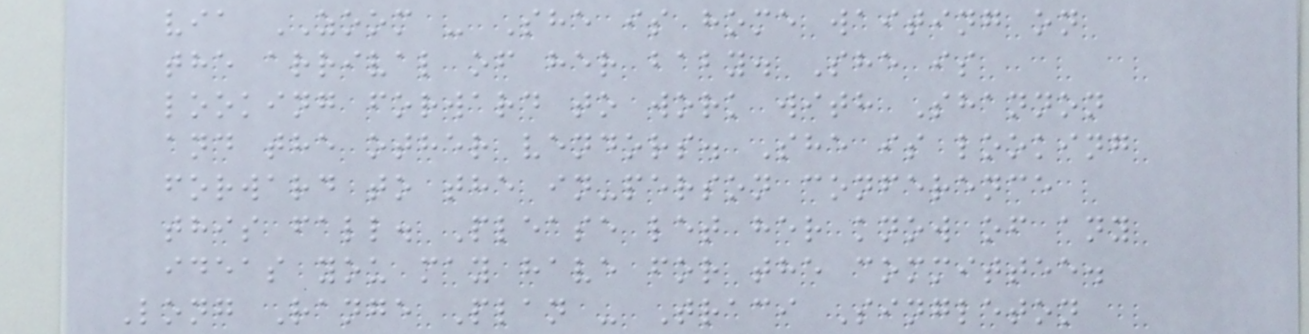via ZOOM - She is home waiting on
the arrival of her baby. She is
looking forward to work with Shannon
and the other vendors. She is looking
forward to the in-person conference
this fall. Please let her know of any
ideas you may have for the committee.
Long Range Plan - Traci Singleton
